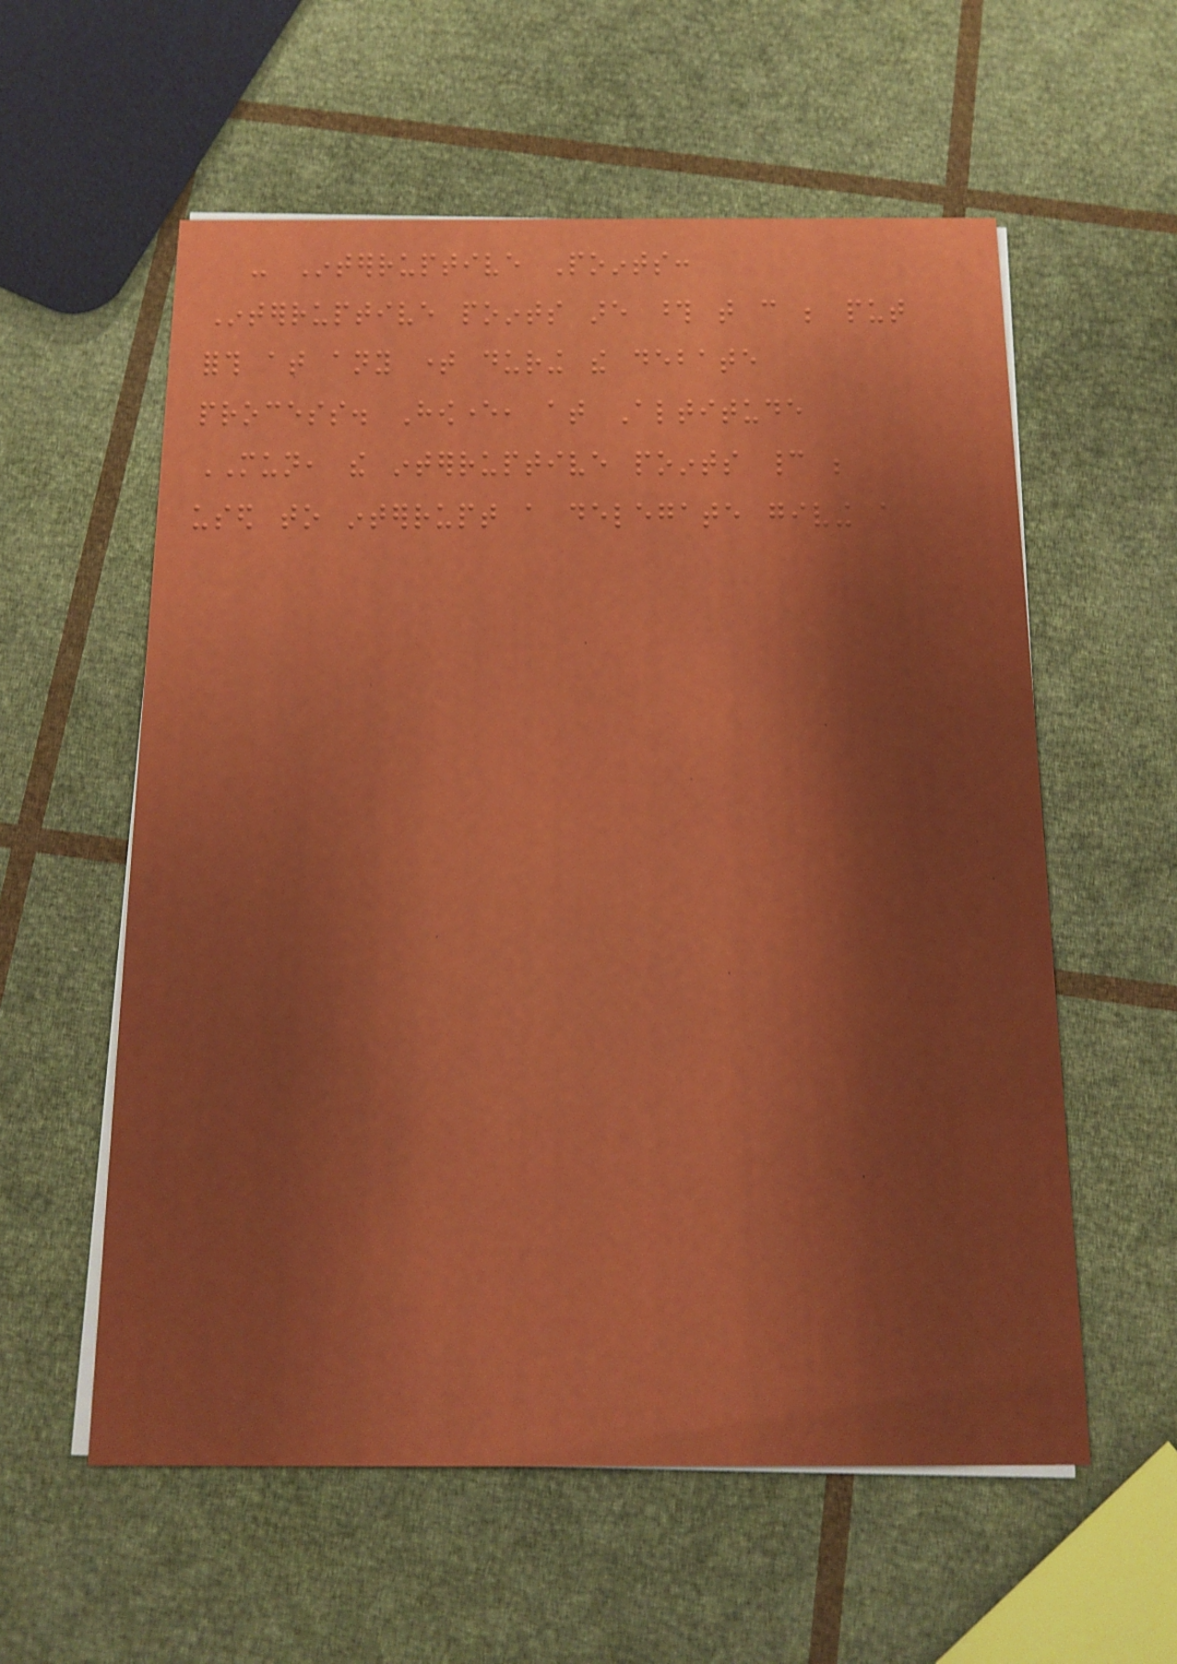- Interruptive Points:
Interruptive points are those that can be put
forth at any time during the debate
process. However, at Altitude
MUN, the interruptive points cannot be
used to interrupt a delegate giving a
